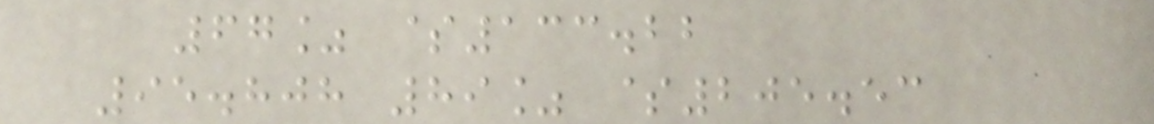67% $133.22
95.808 89% $205.53
